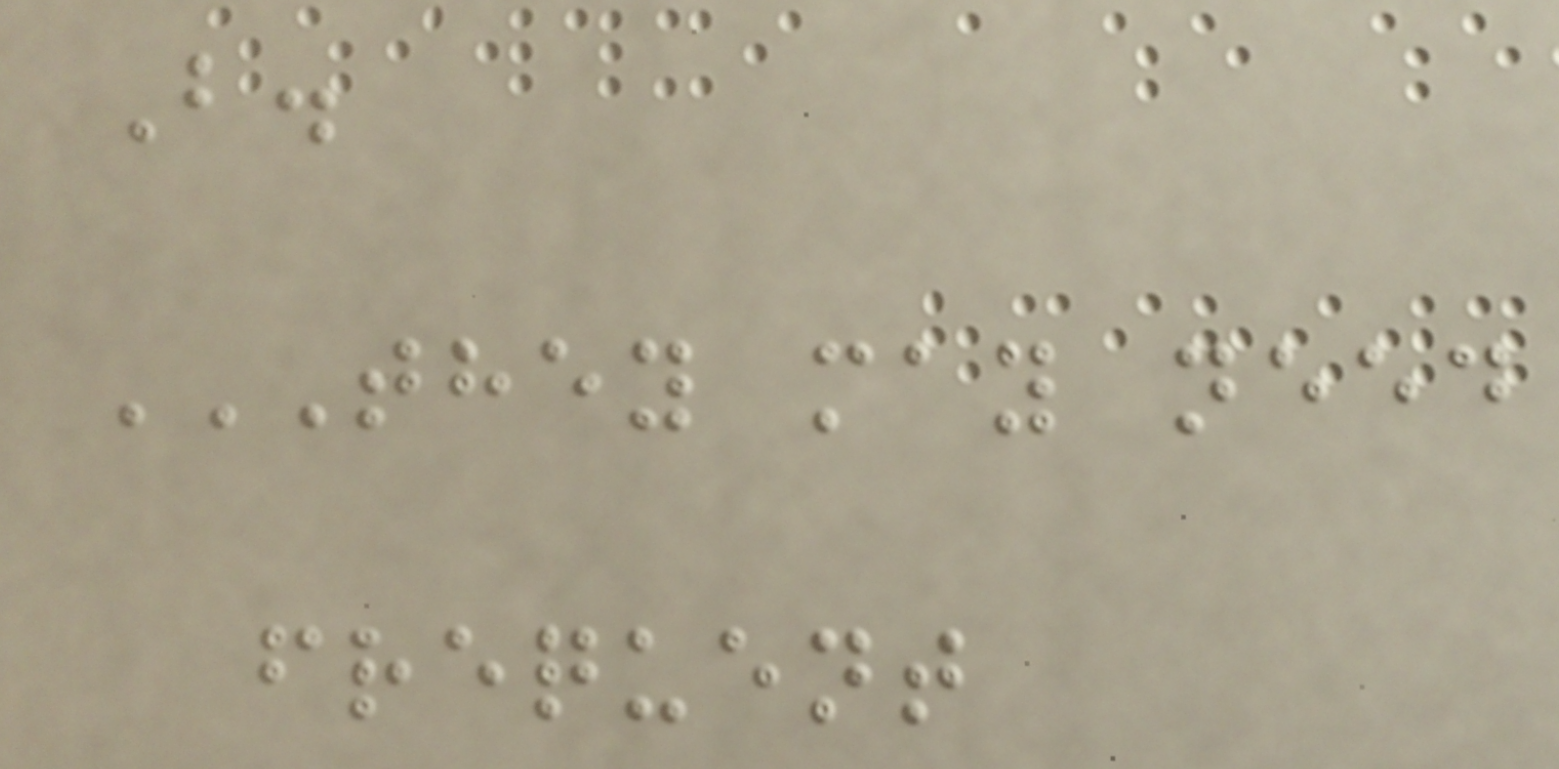B.
THEY MAY NEED
FREQUENT
